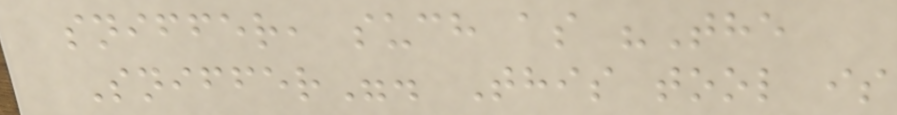sniffer, such as "The
Sniffer". This tool is
